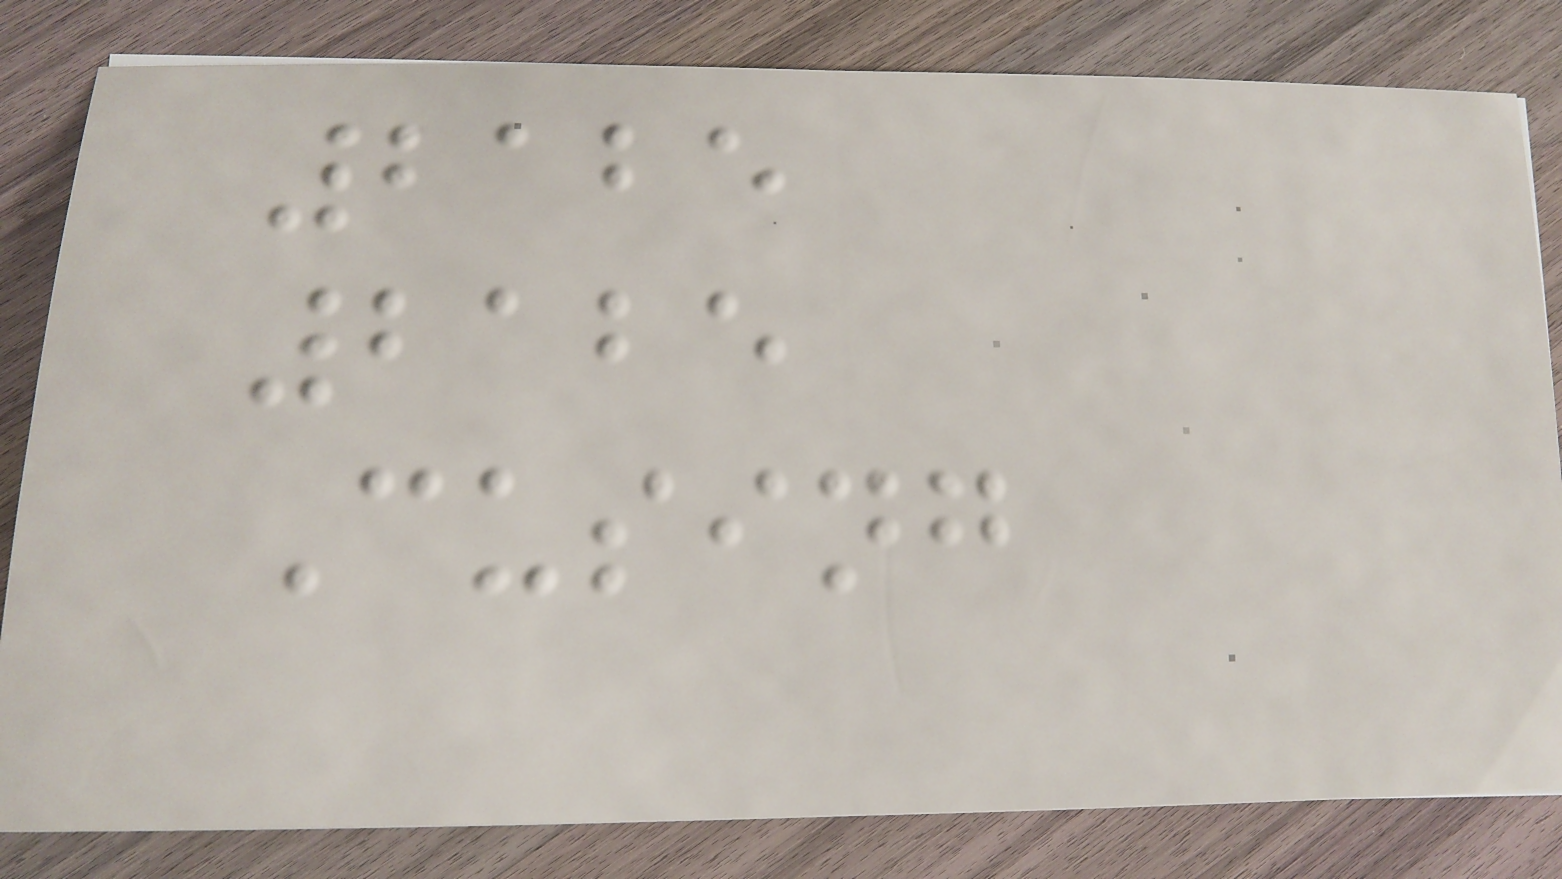2125
2125
Cusing
